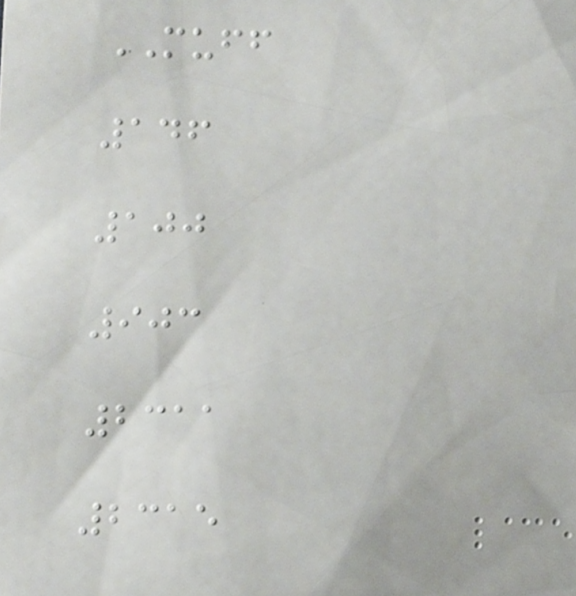MUFF
146
100
903
2311
2315
